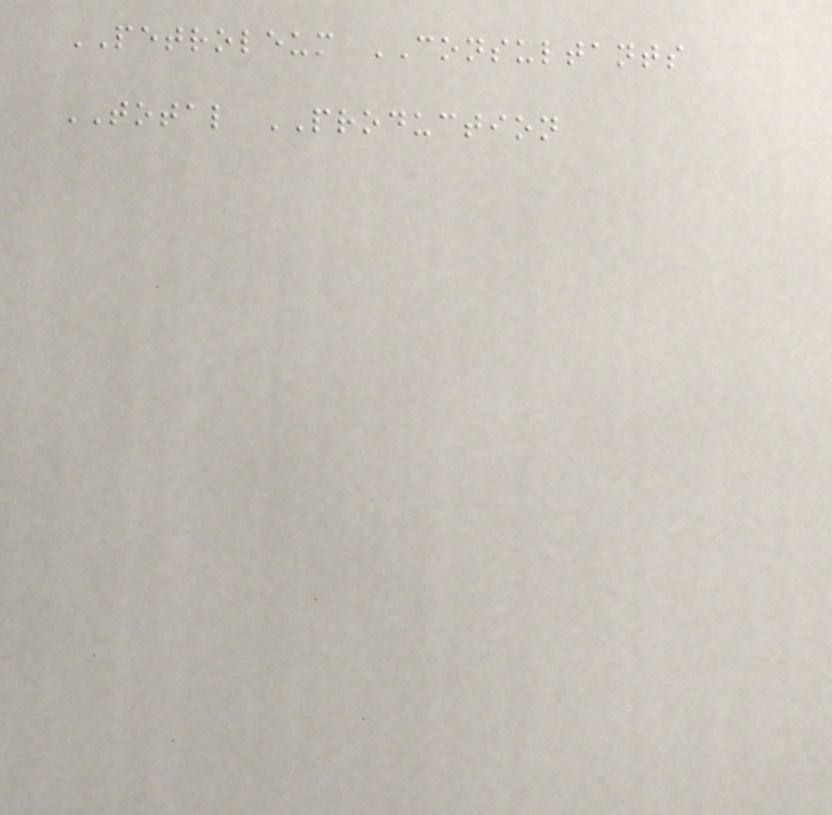PETROLEUM CONSULTANTS
TOTAL PRODUCTION
